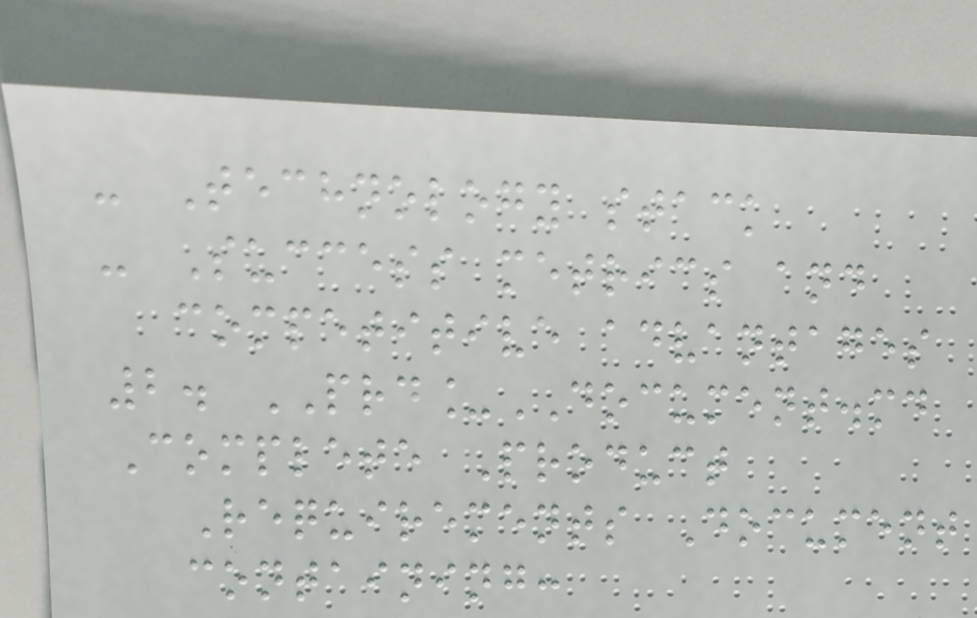- Technology stack
- Success metrics and
competitive advantages
2. PRD_DOCUMENT.md
Complete Product
Requirements Document
containing:
